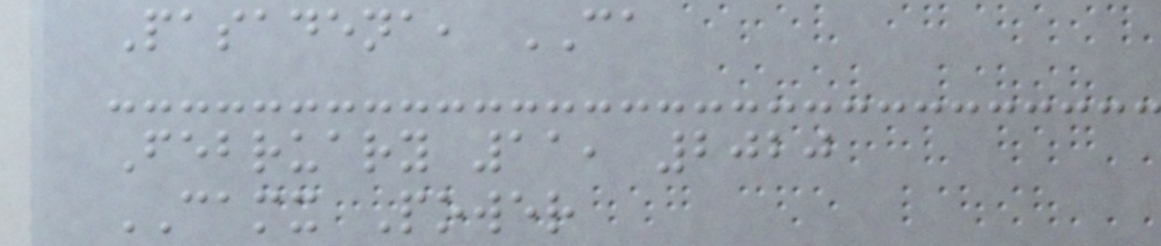Pasadena, CA
February 11, 2020
CAMX Power
